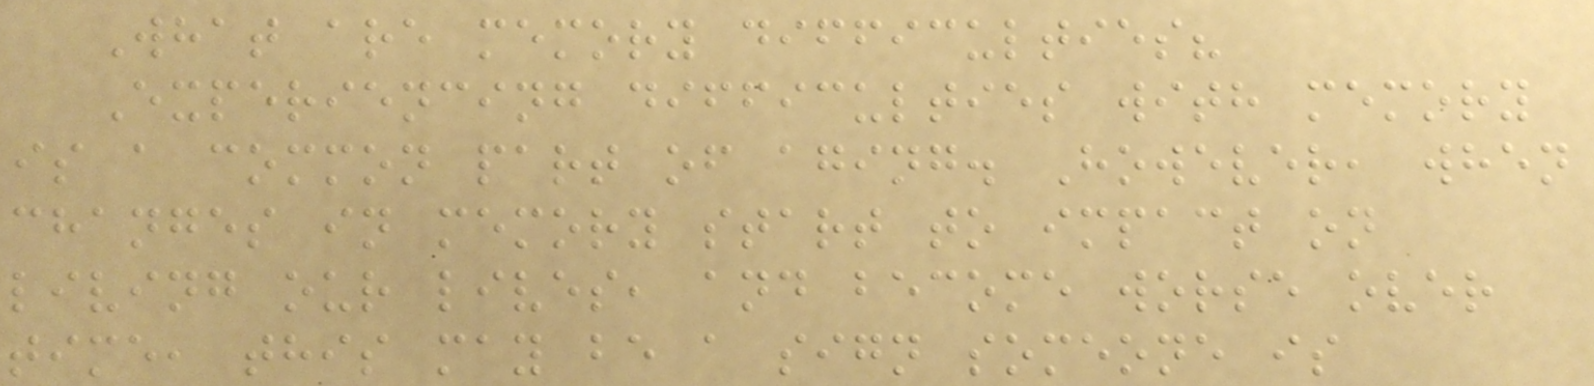What are memory difficulties?
Experiencing difficulties with memory
is a common part of aging. However, when
changes in memory start to impact on
living our lives, and become worse over
time, this may be a sign someone is
